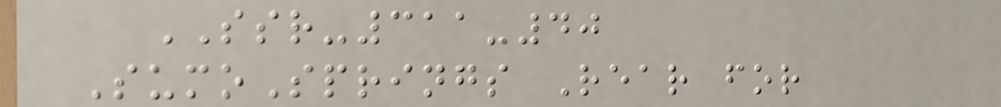SSR-311-40
SumoSprings Rear for
